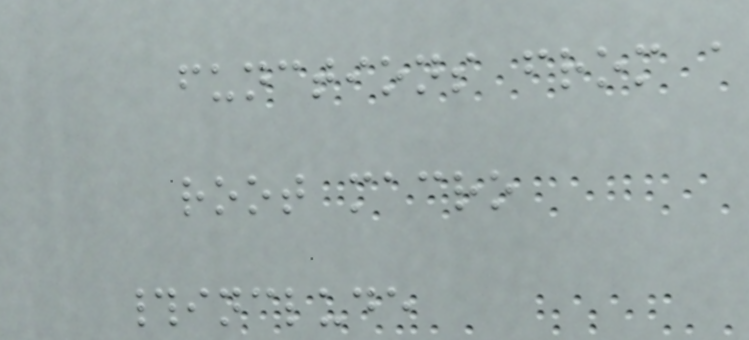functions from a
root macro
#include
